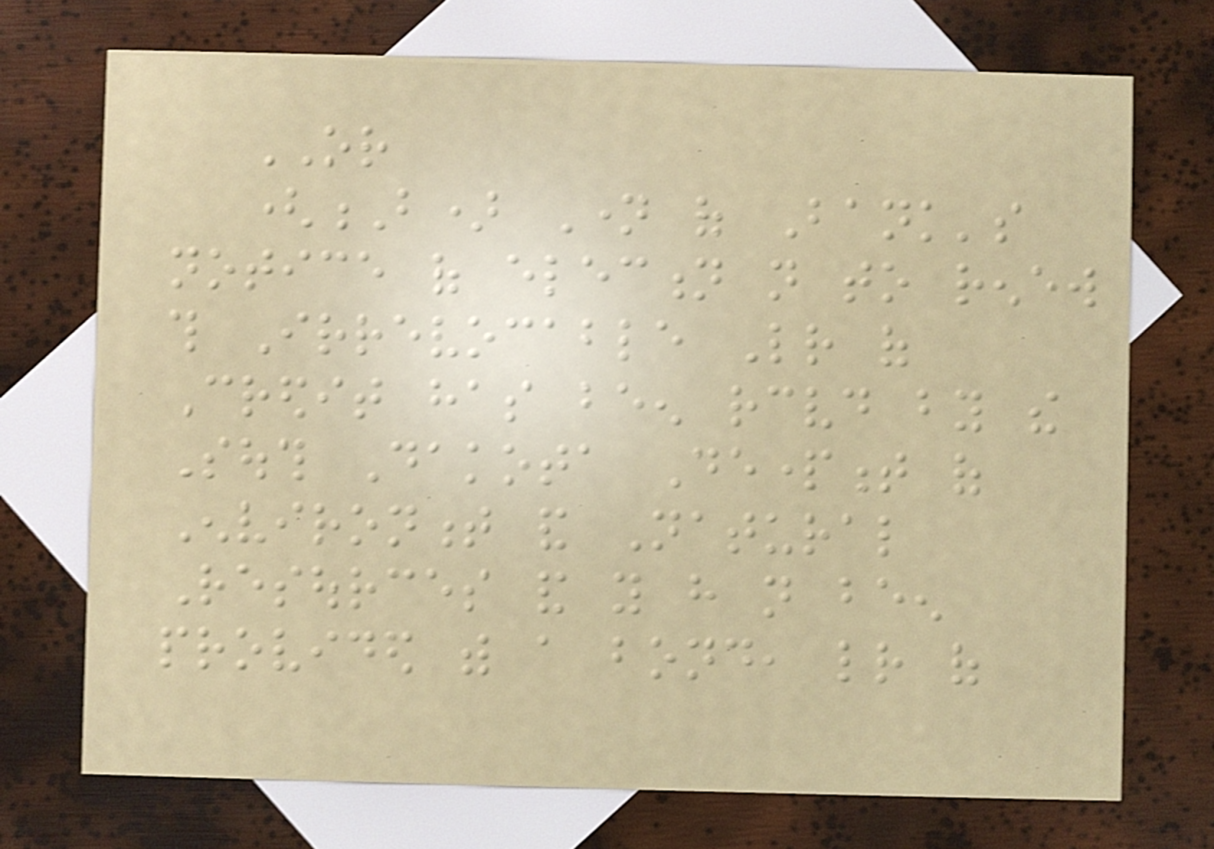OR
(B) Name of Bank's
notice of election not to renew
this Irrevocable Letter of
Credit has been received by the
South Dakota Department of
Environment and Natural
Resources and you have not been
provided with a bond, letter of
